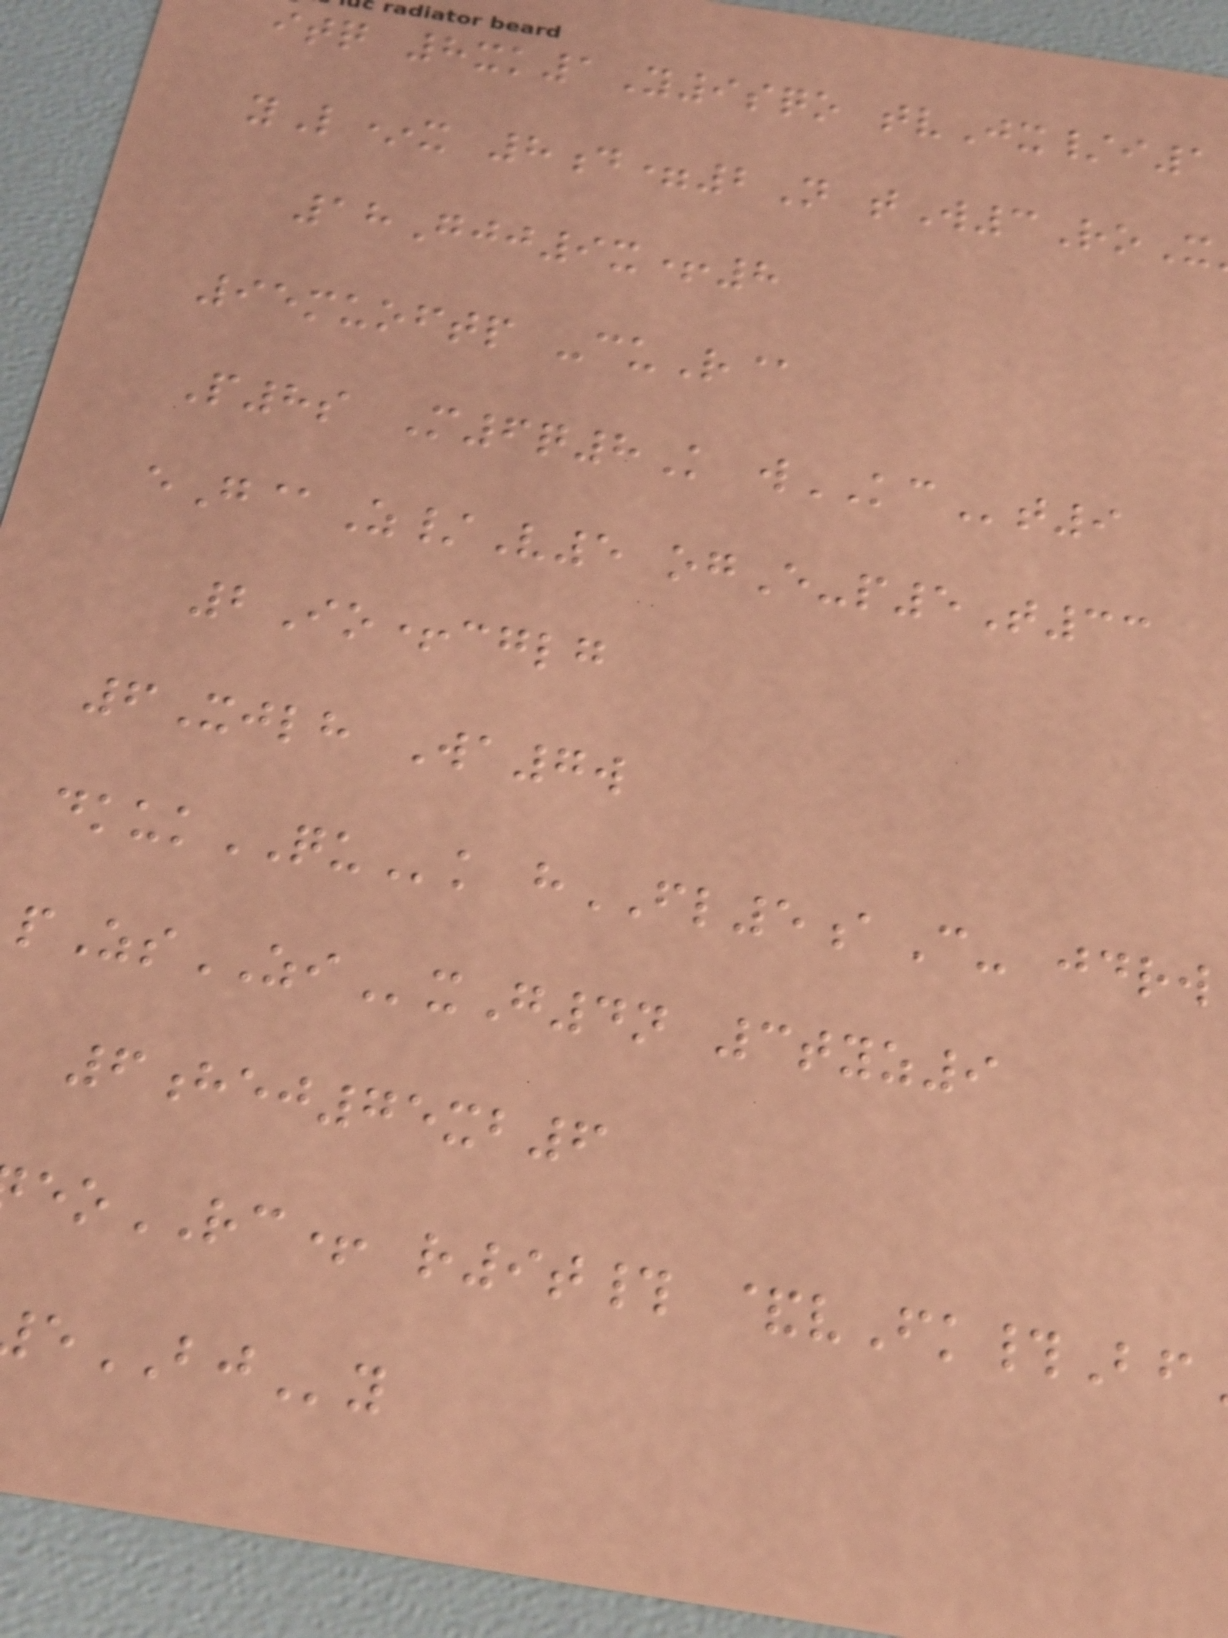itq 8xk1Y9sqo tvJx/i1
yL*x 8d=2N tW3RoX
18Gjj9x+8
95muoftp -cuR@
P8s M6q8K wKCt9
eG@Z/V5 ogE-p5T33
2Io+cglg
6Xjlh Wa7w
dkukQUk hFL5aC- jdrw
pZsZIxG4n 3tyz9
6hej75xb6
eoRC+ r9t# &vFk#Bf
BJy
